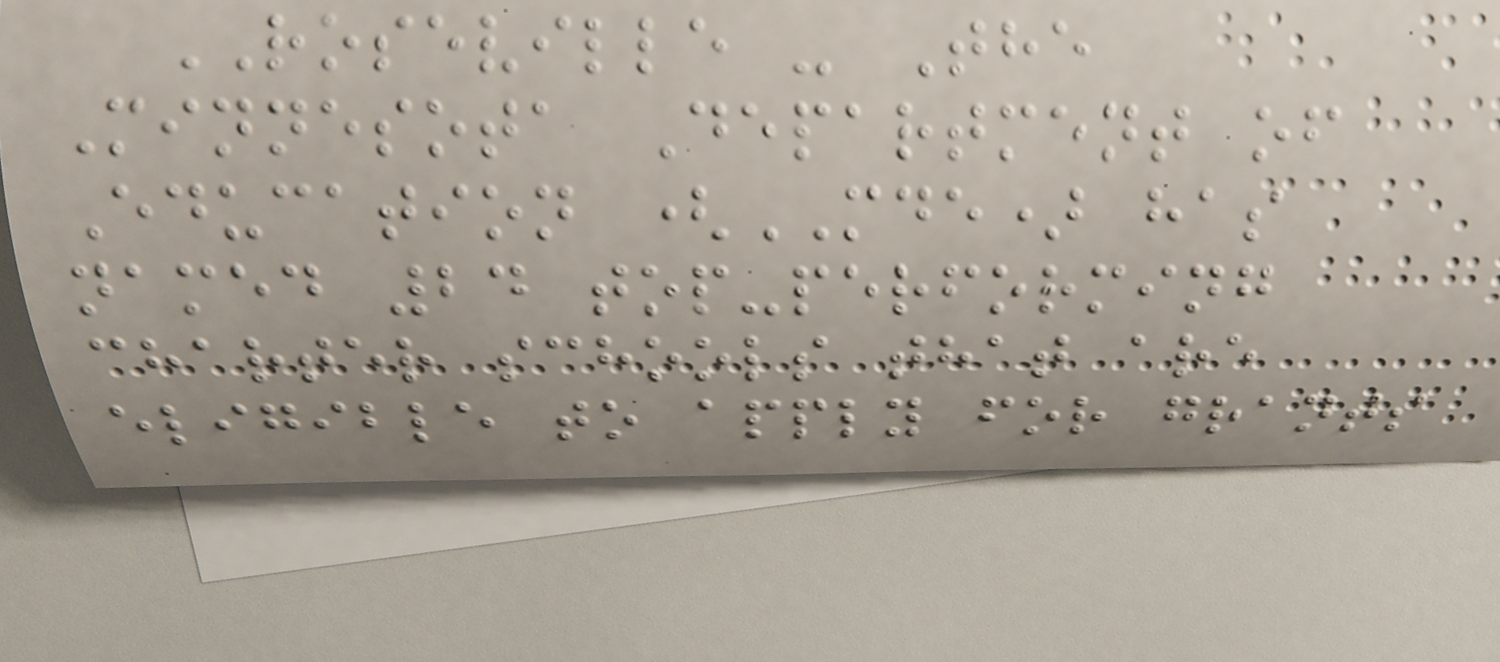ROSEVILLE - The
Minnesota Department of
Education (MDE) has
named 24 top-performing
charter schools that are
eligible to apply for grants
